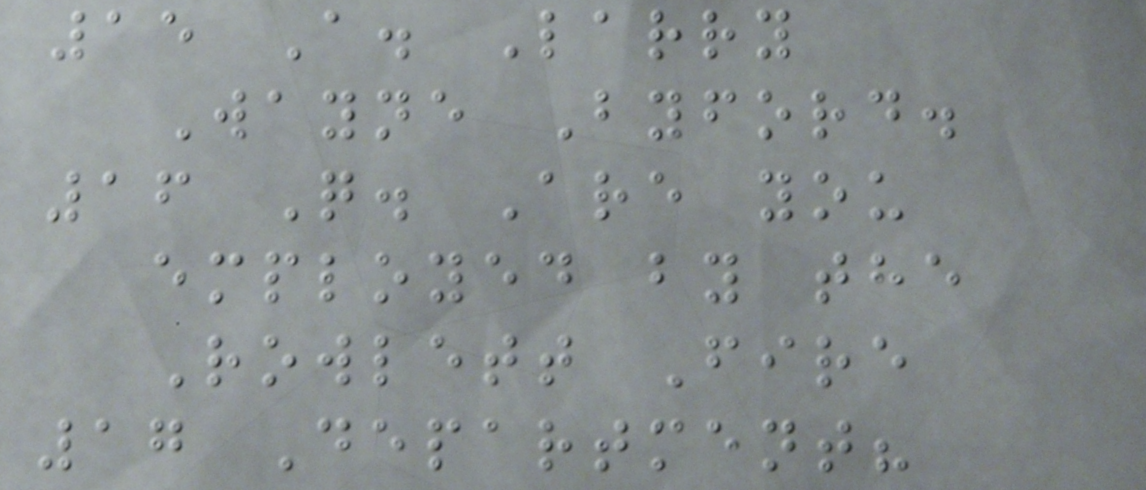15 A. Larry
Wayne Byford.
16 Q. Are you
employed by the
Rowlett Fire
17 Department?
